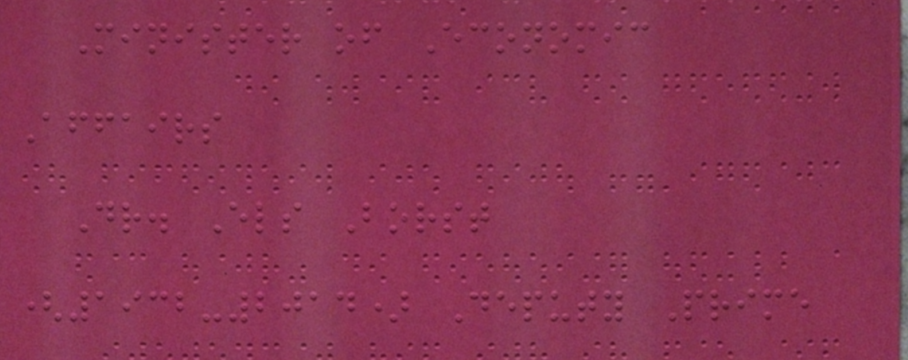Minister of Economic
Affairs
Dr. Els Borst
(1932-2014) Deputy Prime
